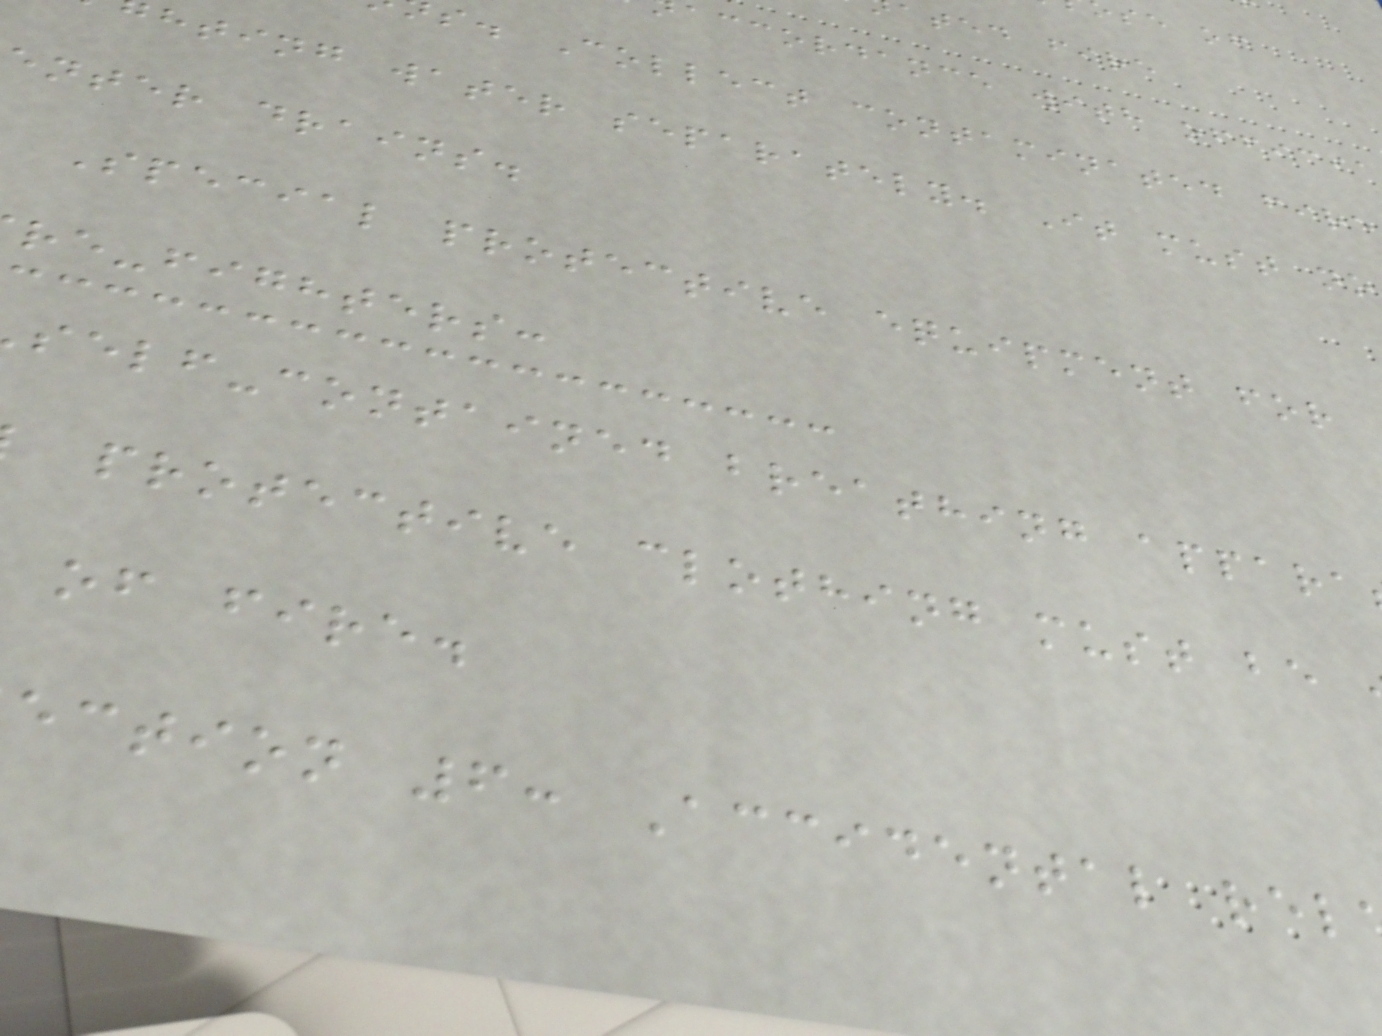ated fire
accordance with officia
s. Collect contaminated fire
hting water separately. It must no
enter drains.
Special protective equipment for
re-fighters:
self-contained breathing appara
protective clothing must be
of fire.
ection 6: Accidental rel
